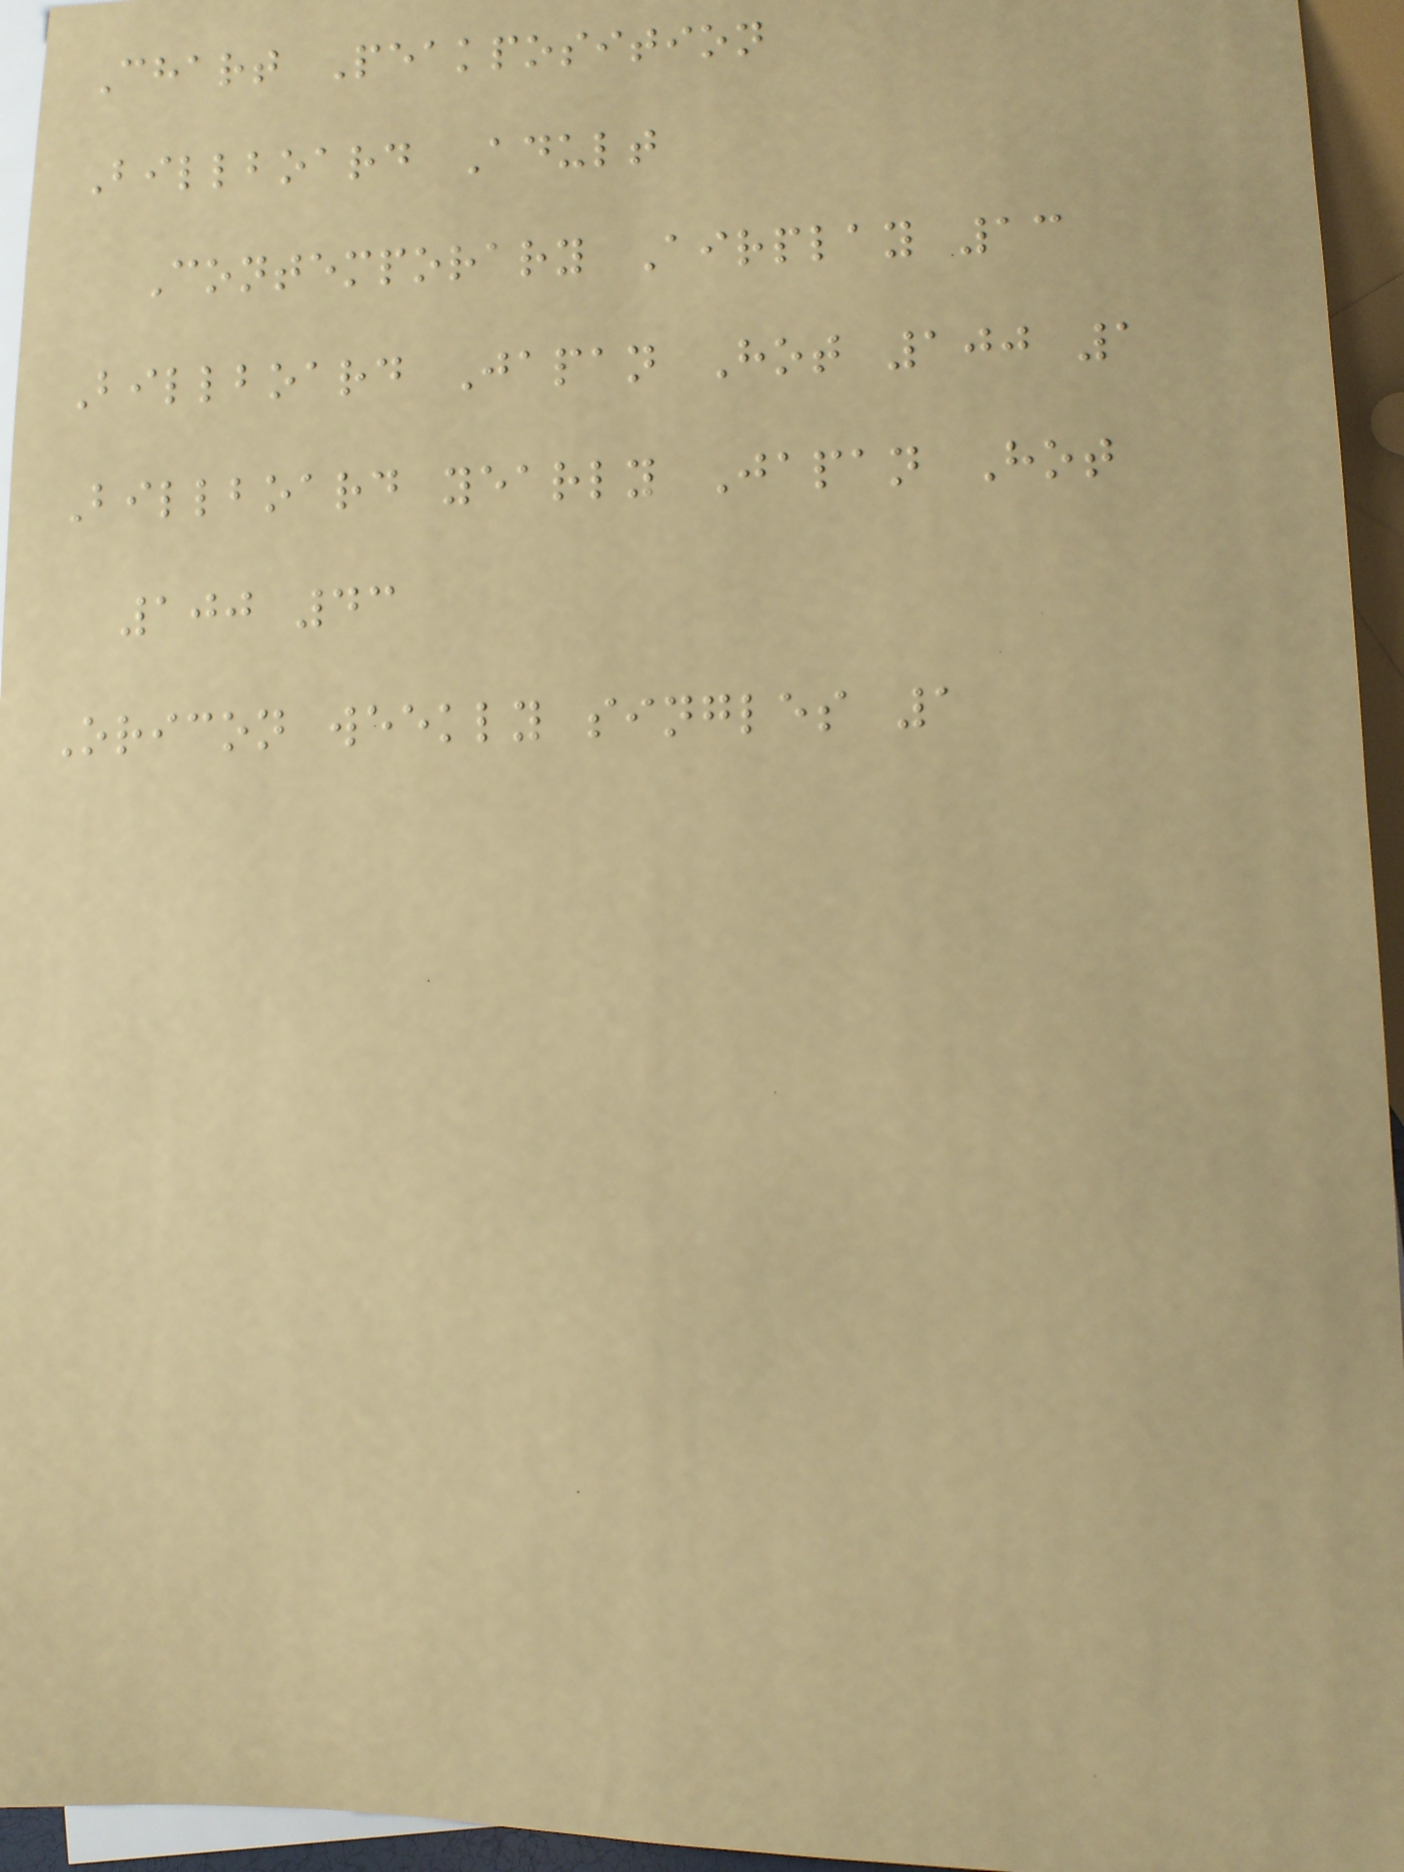Chart Peakposition
Billboard Adult
Contemporary Airplay 13
Billboard Japan Hot 100 1
Billboard yearly Japan Hot
100 43
Oricon weekly singles 1
